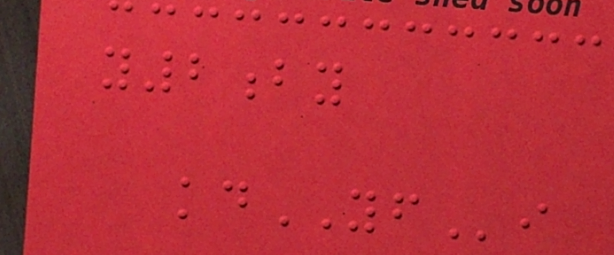y2by
kdYFi
